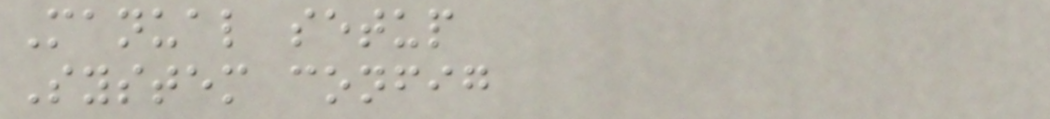Manual setup
System config
